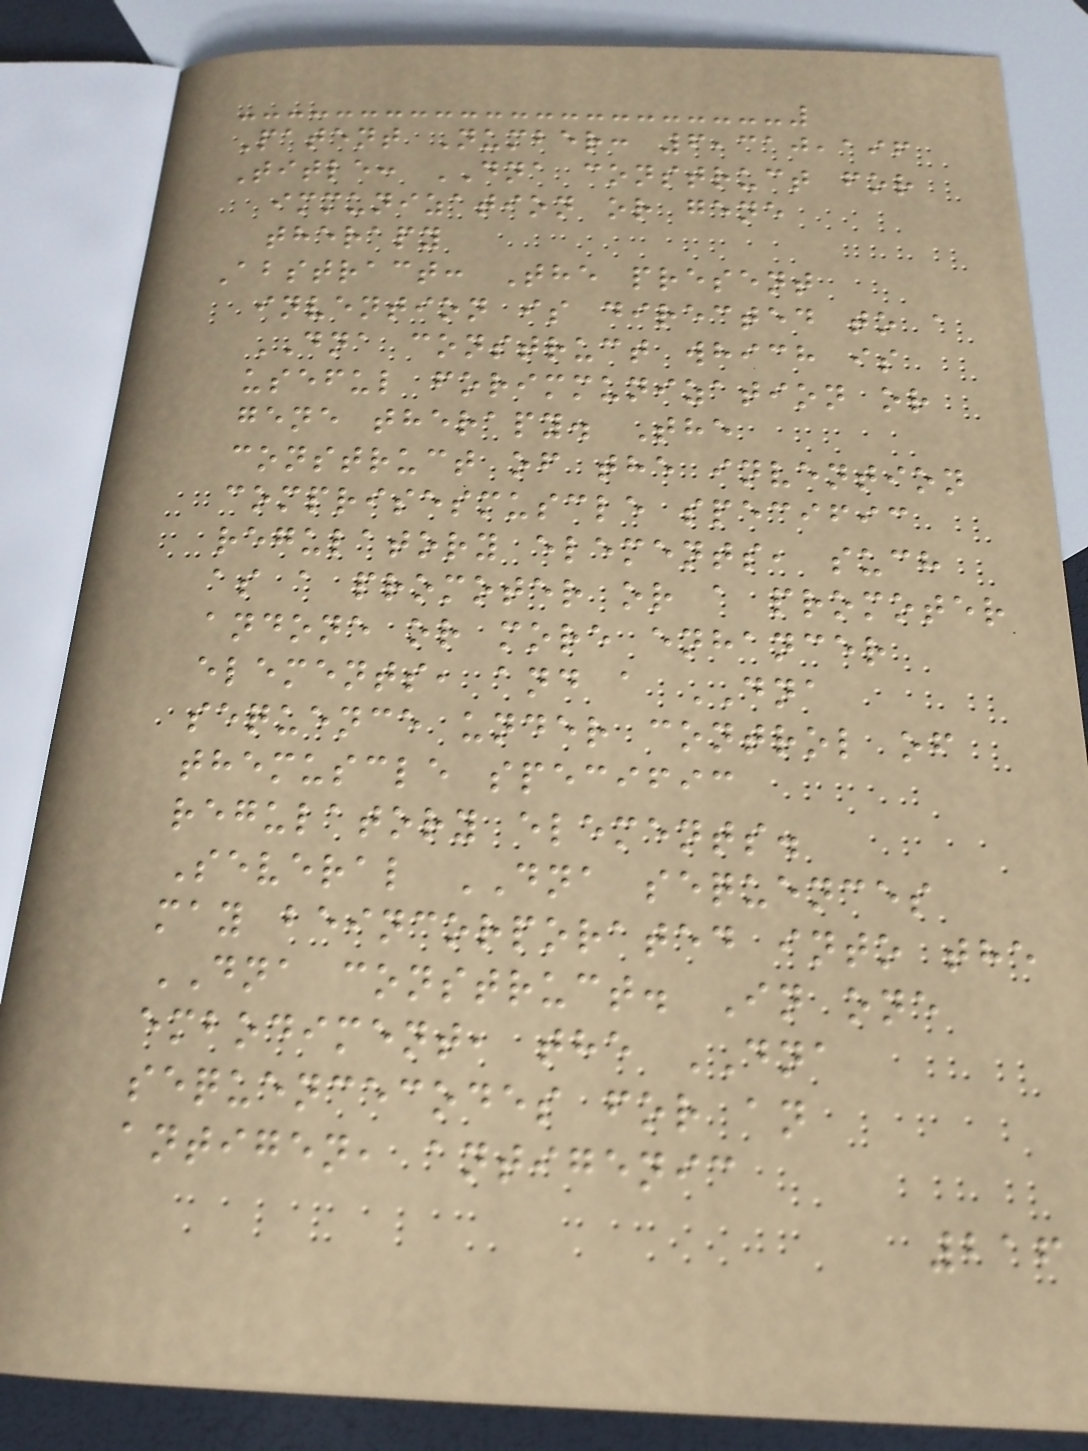Patent Number: 6,310,196
Title: DNA construct for
immunization or gene
therapy
Abstract: The present
invention is directed to a
DNA construct which is
useful forimmunization or
gene therapy. The
construct of the invention
comprisesmuscle specific
regulatory elements, such
as a promoter or a promoter
andone or more enhancer
elements, and a DNA
sequence under control of
themuscle specific
regulatory elements.
Several DNA sequences
may beincorporated into the
DNA construct. In one
embodiment, the DNA
sequencecodes for an
antigen, antigenic
216
